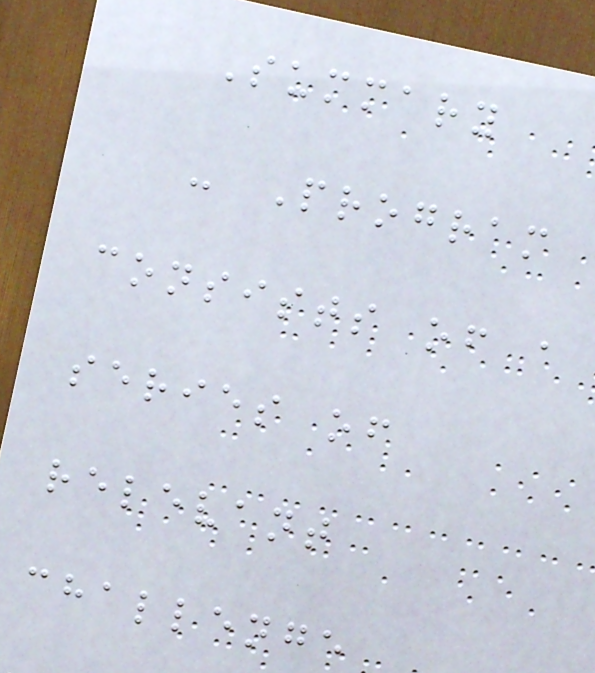Summary
- Program
consists of a
series of
relevant
challenge
